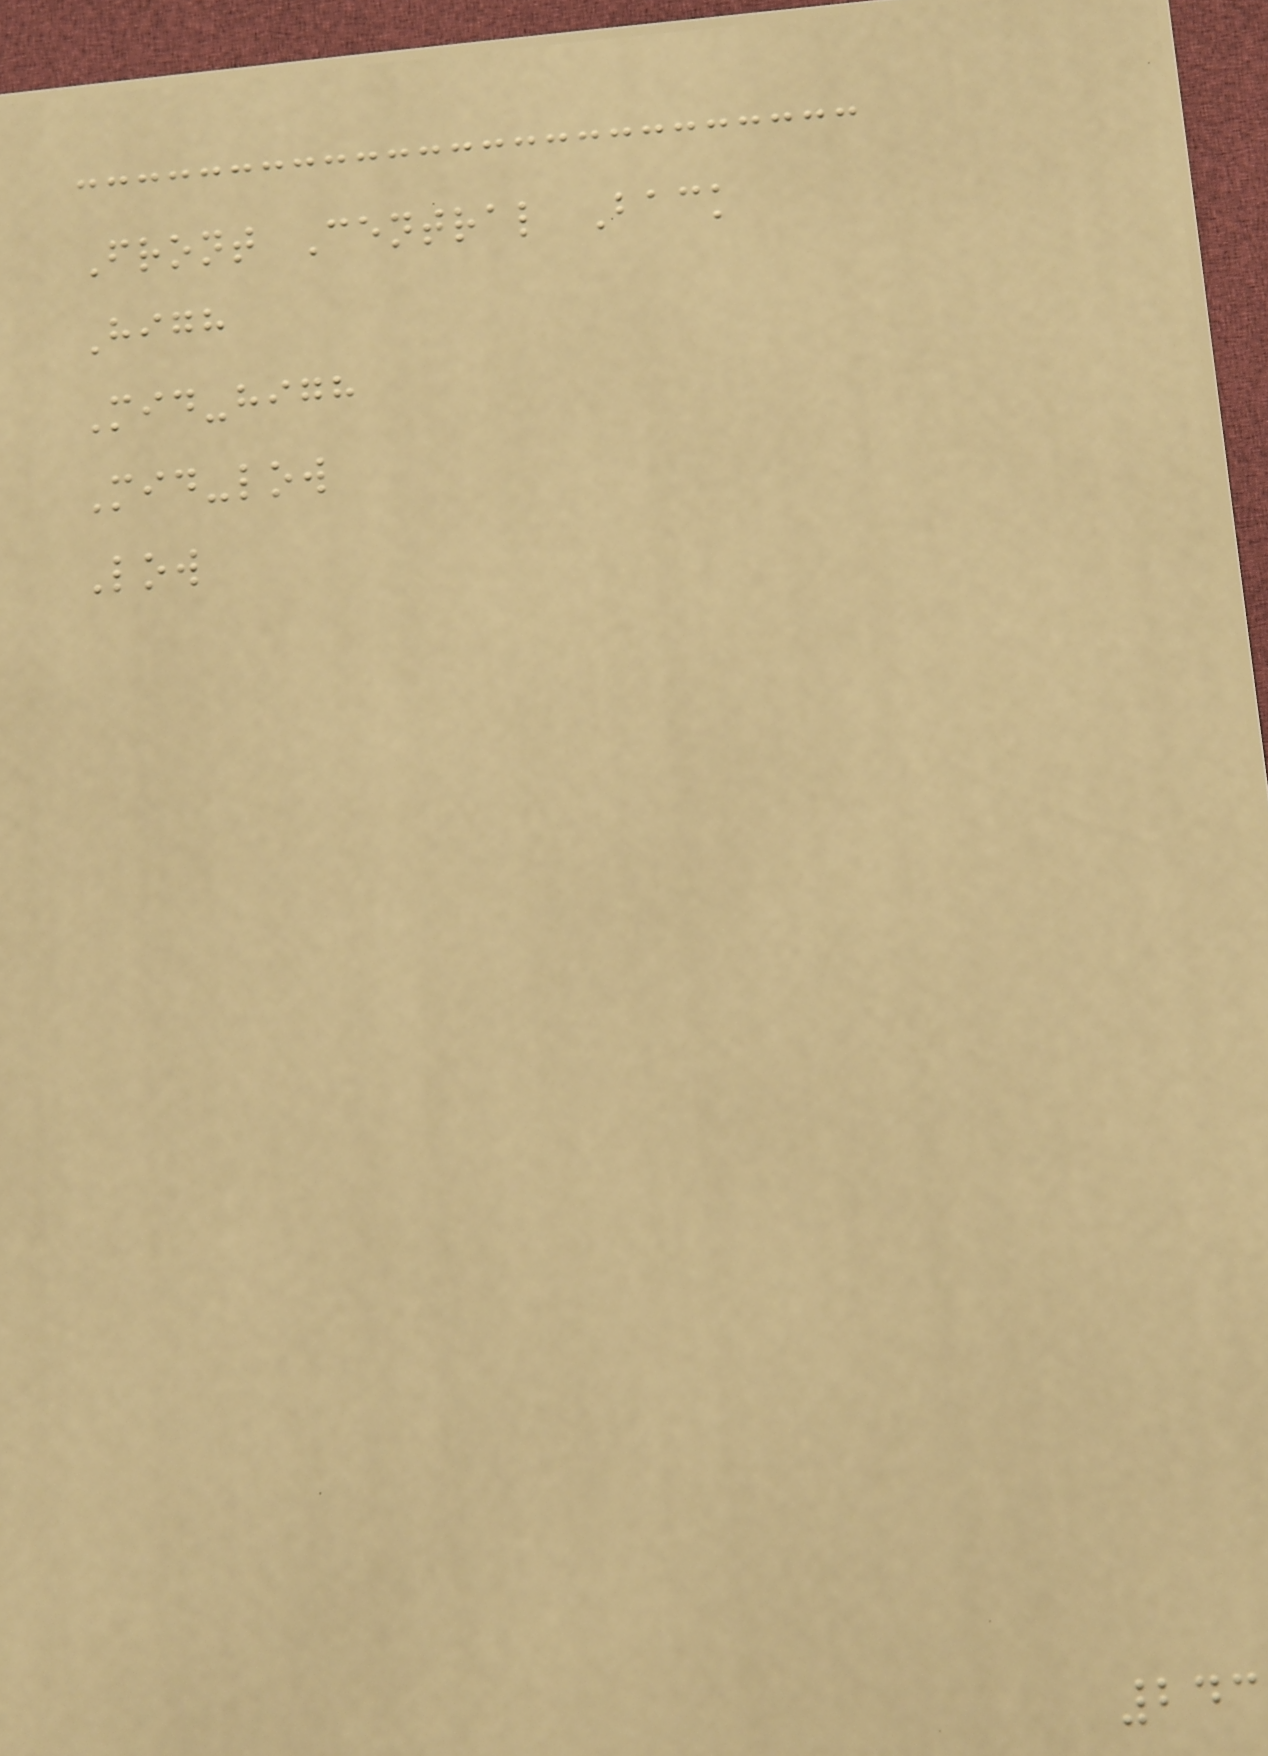Front Central Back
High
Mid-high
Mid-low
Low
243
